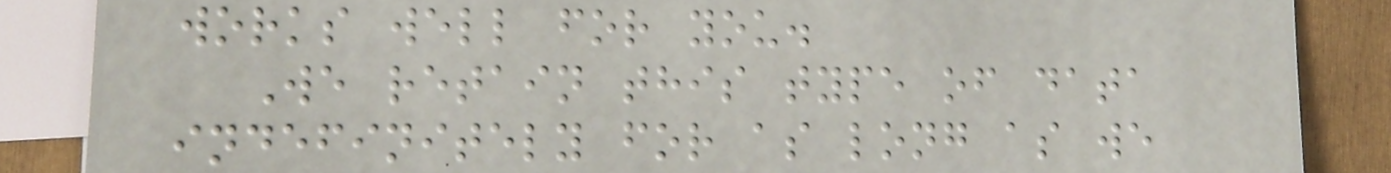works well for you.
We retain this type of data
indefinitely for as long as we
